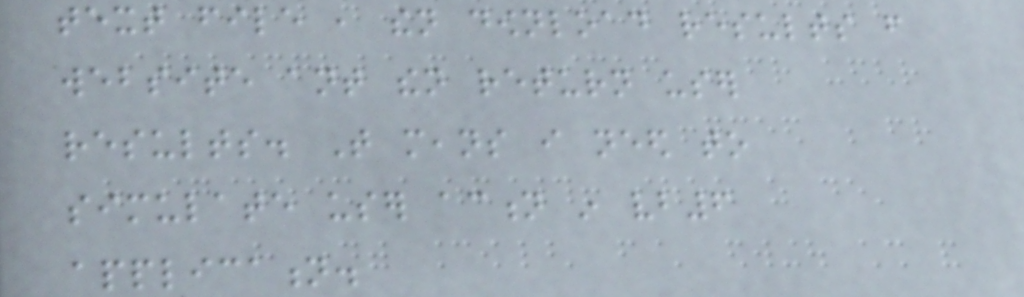text file , then download results from
website ant then return user
results. That means i need to
simulate user action in vb6
application.
